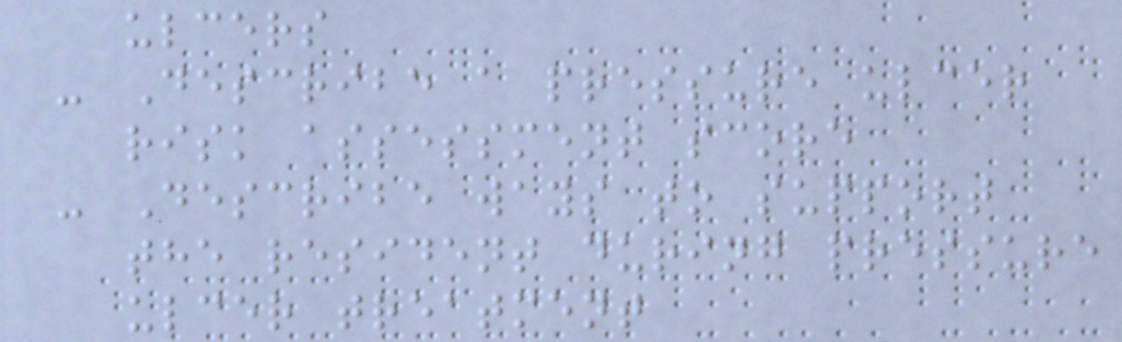ulcers
- Describe a pressure ulcer
risk assessment score
- Describe ways to support
the resident during pressure
ulcer treatment
